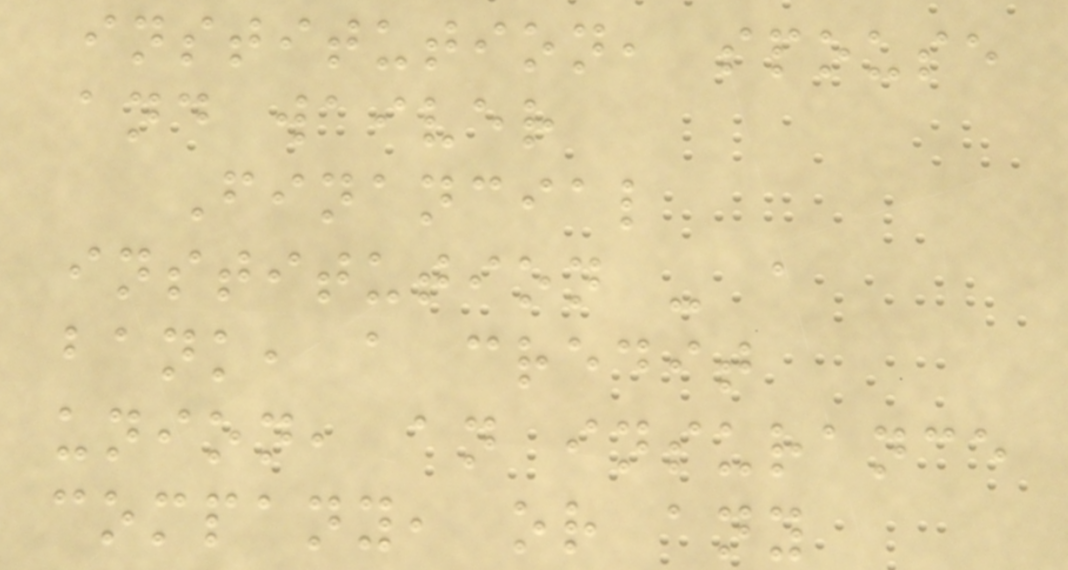institution, spouse
and waiver
Financial
institution - a
bank, a credit
union, an insurance
company, or any
